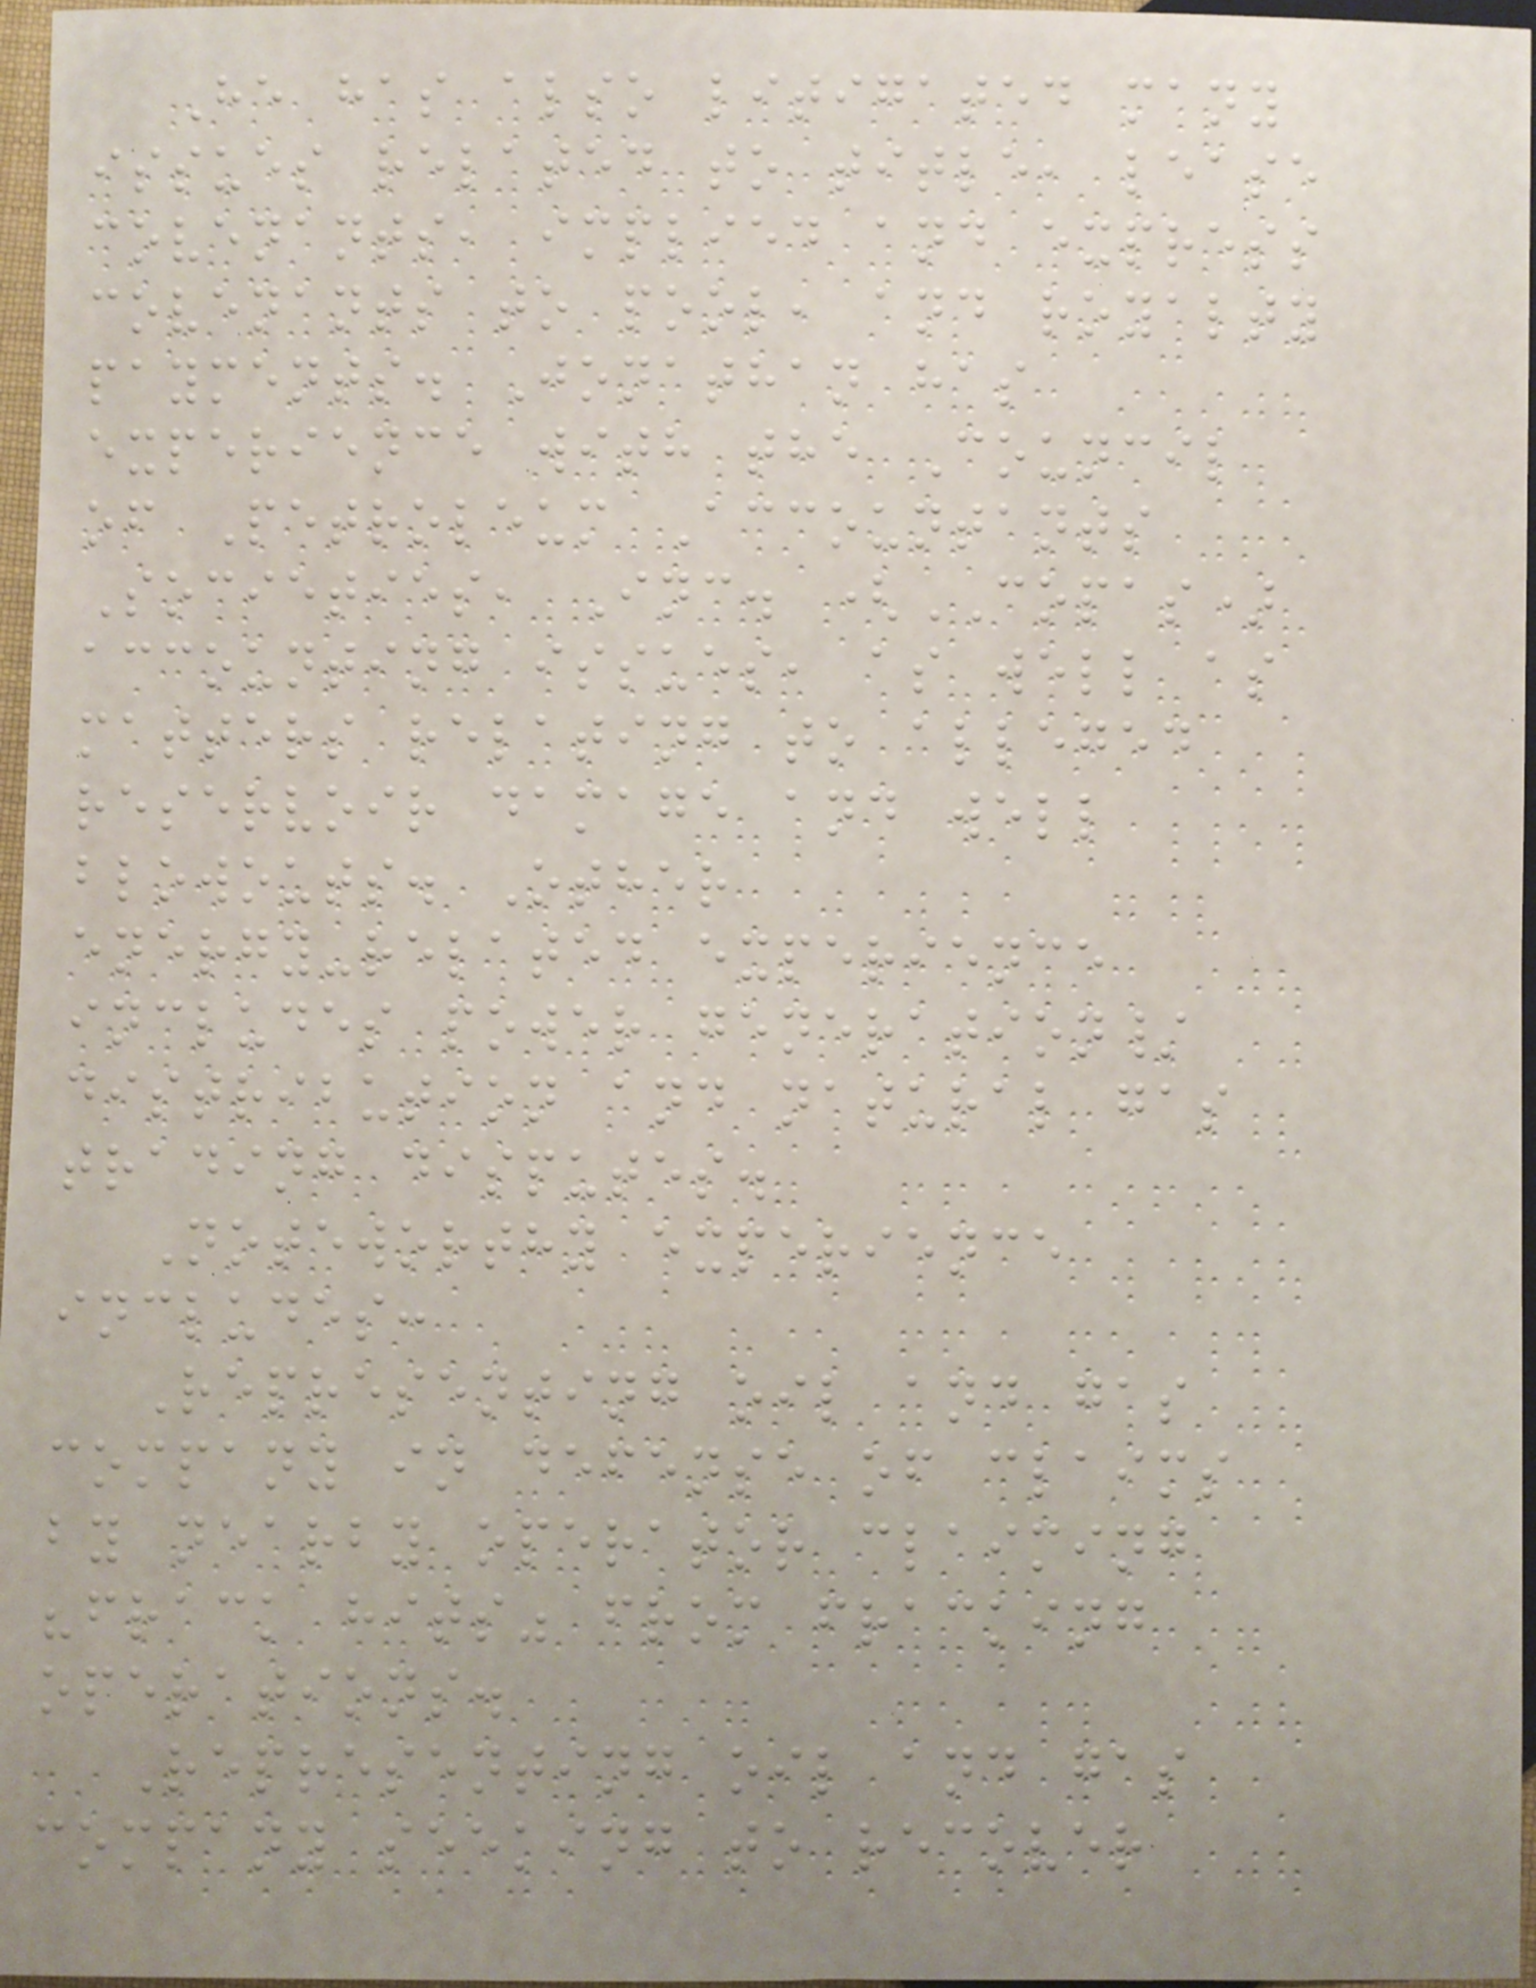He has also litigated many
issues related to title, lease
covenants, implied and express
covenants to pool, and royalty
payments. Jonathan has
experience with the Council
of Petroleum Accountants
Societies, Inc. (COPAS)
accounting issues, as well as
matters relating to alleged
reservoir damage and well
blowouts. Other
energy-related experience
includes power generation/
distribution and natural gas
trading disputes.
Noteworthy experience
includes:
Representing oil and gas
company in defense of claims
by nearby operator claiming
"frack hits" from fracking
operations.
Representing oil and gas
company seeking to recover
